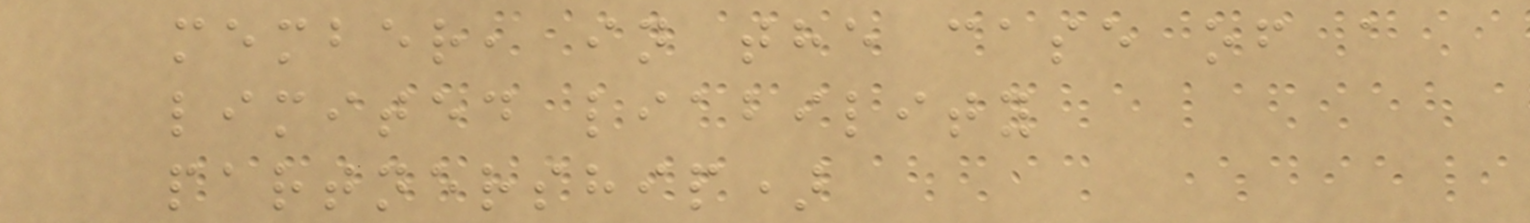member, in the case of a
limited liability
partnership)
